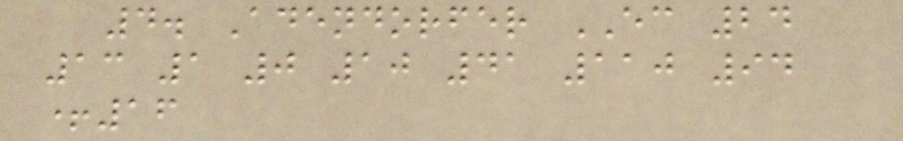4. Adendorfer EC 24
13 1 0 10 41 110 94
+16
